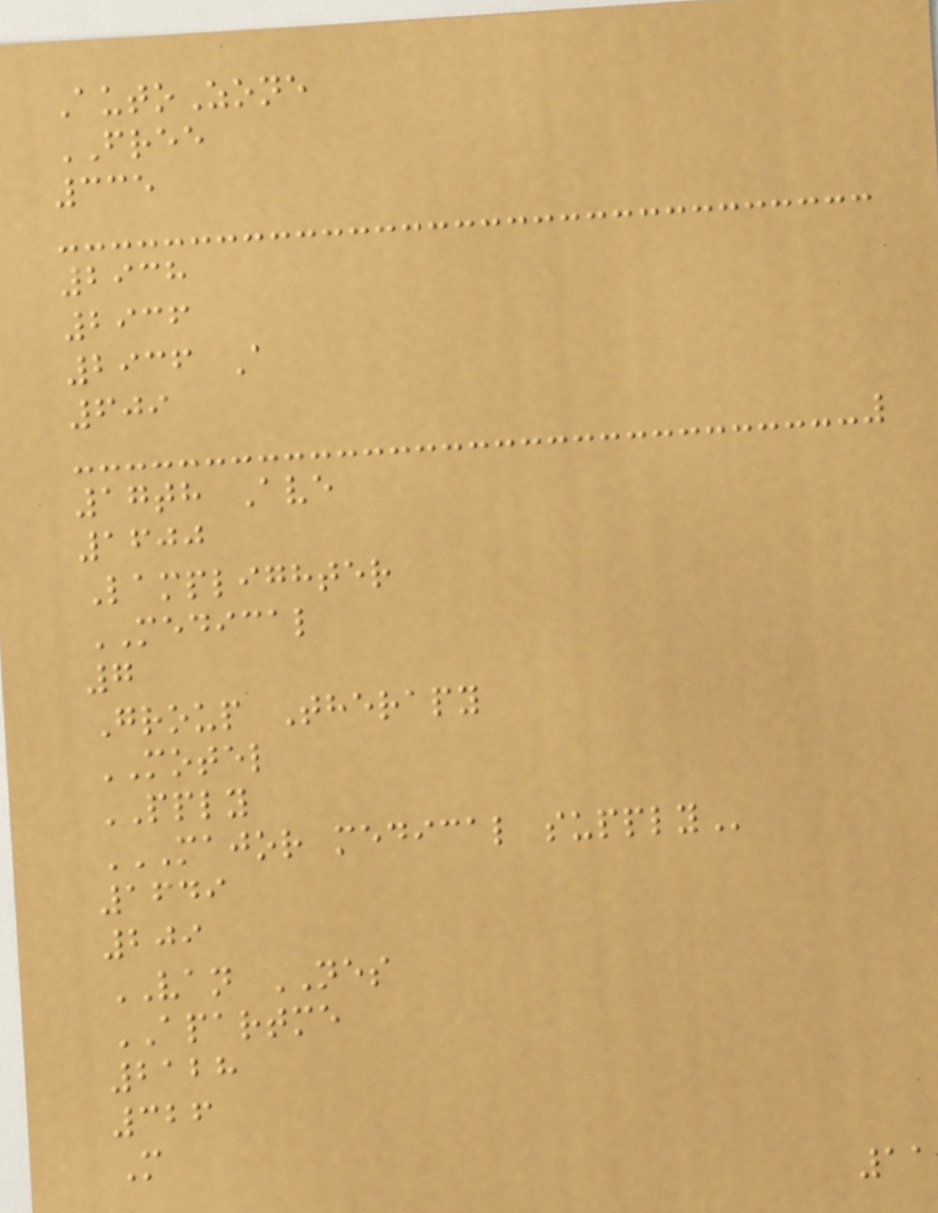AutoZone
FREE
335
2938
2936
2936 A
609
17th Ave
1600
Lamplighter
MEDICAL
7
Group Therapy
MOTEL
PPLY
MAJOR MEDICAL SUPPLY
1649
209
VAN NES
APARTME
2128
326
M
11
